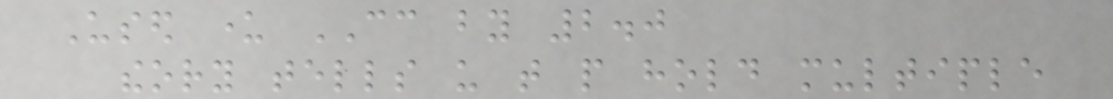Used under CC by 2.0
theory tells us that people hold multiple
